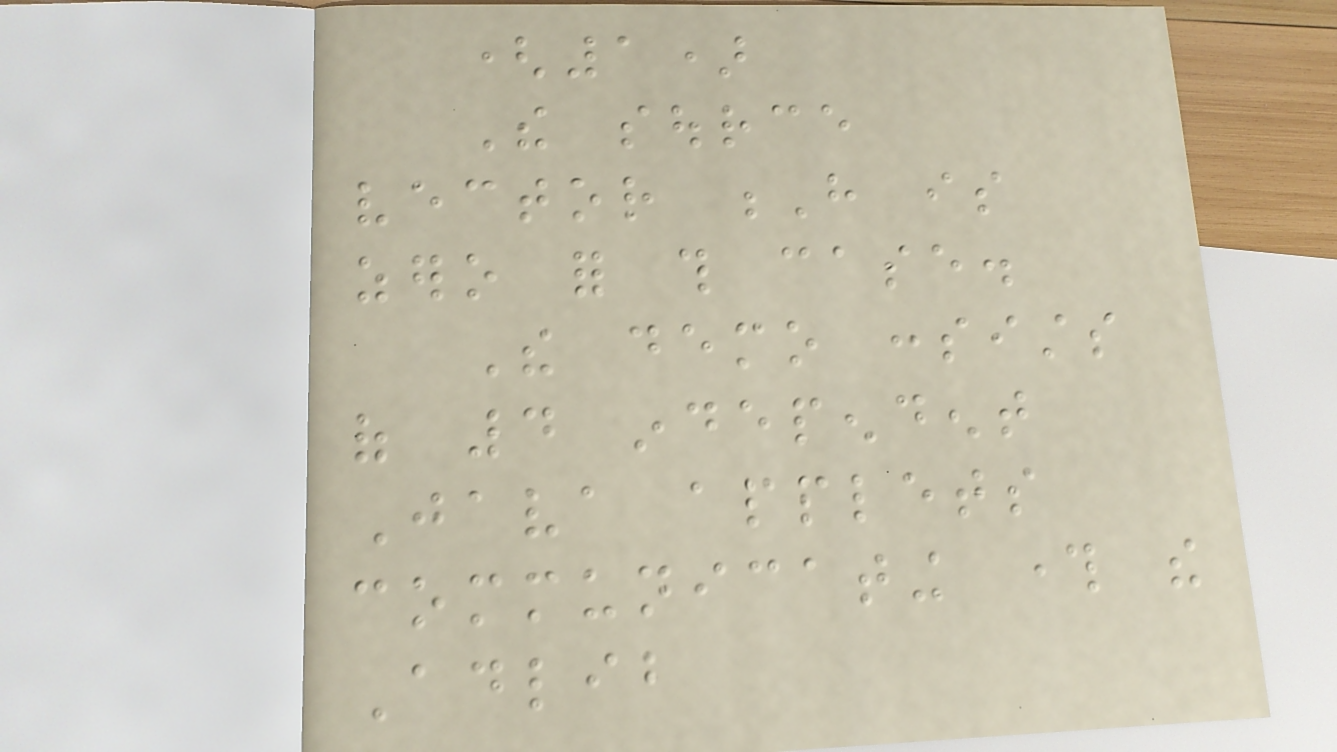(1)
The source
vector H is
zero for this case.
The demo consists
of 4 independent
Java applets
communicating through the
Adlib
